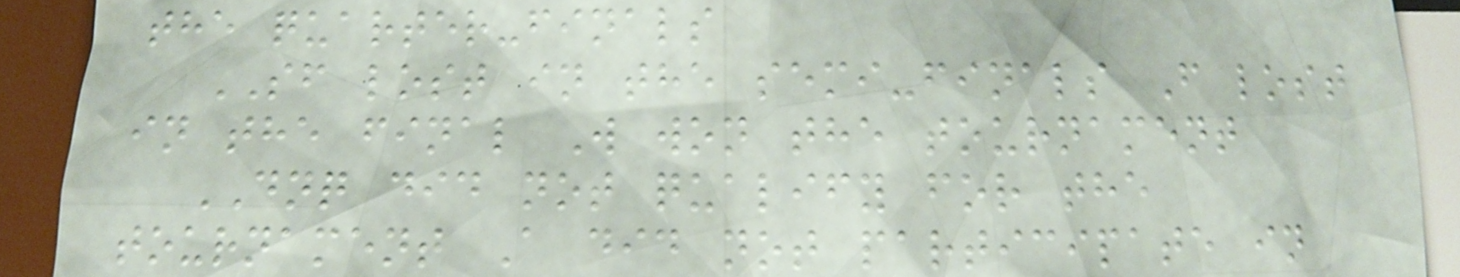the quarter-finals
SF lost in the semi-finals F lost
in the final W won the tournament
DNQ did not qualify for the
tournament A did not participate in
